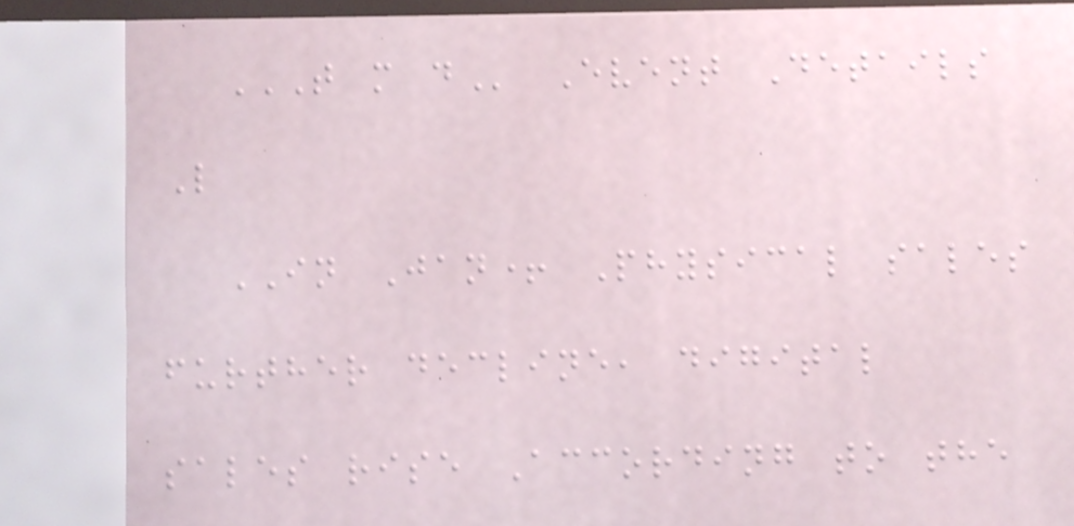T M D Event Details
L
IN Jan+ Physical sales
further decline, digital
sales rise According to the
